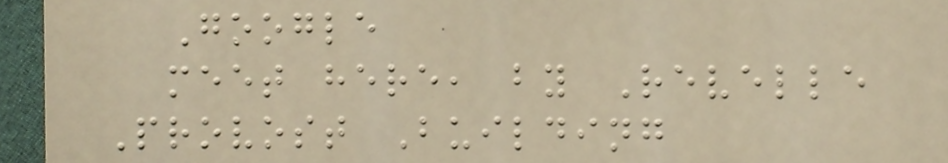Google
meet here, by Revelle
Provost Building
